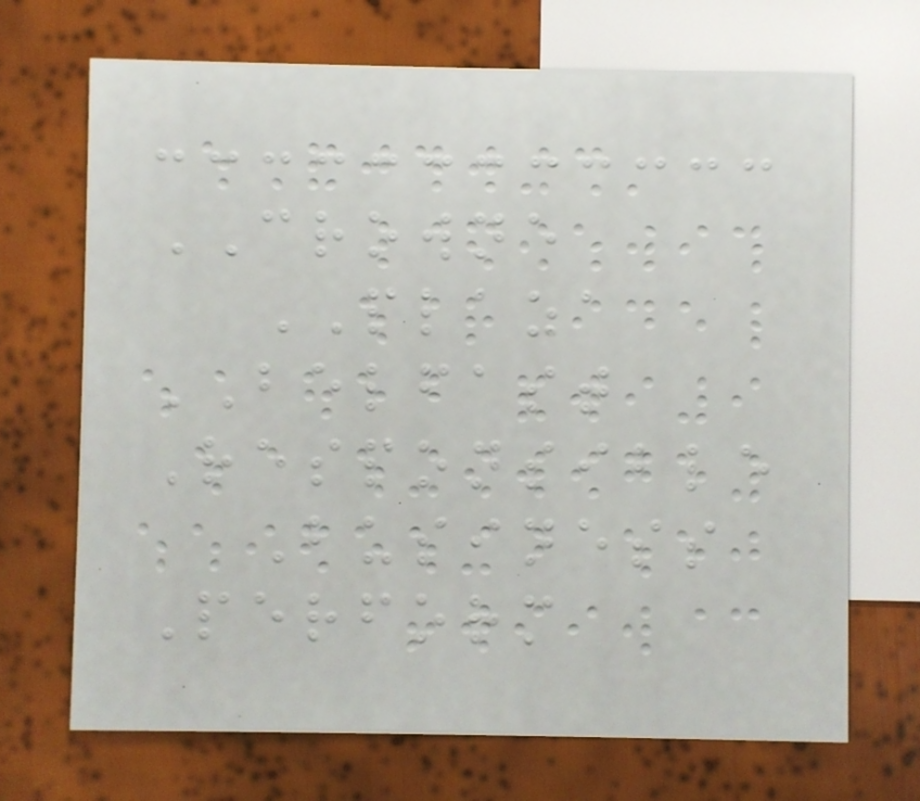CROWNE
PLAZA
BELFAST
Responsible
Business
Perform
